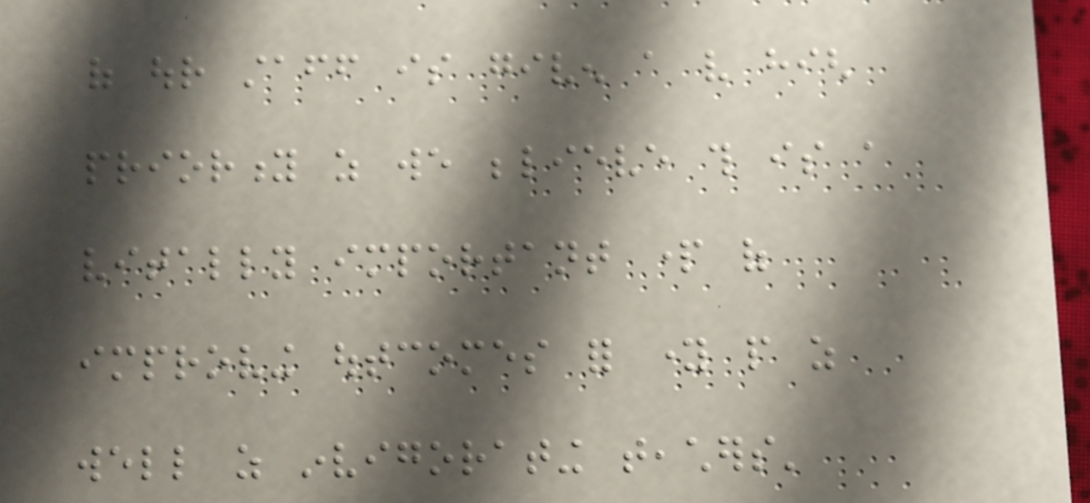of our staff is given a very high
priority as we believe this is a
vitally important part of
improving outcomes for young people as
well as invigorating teachers'
